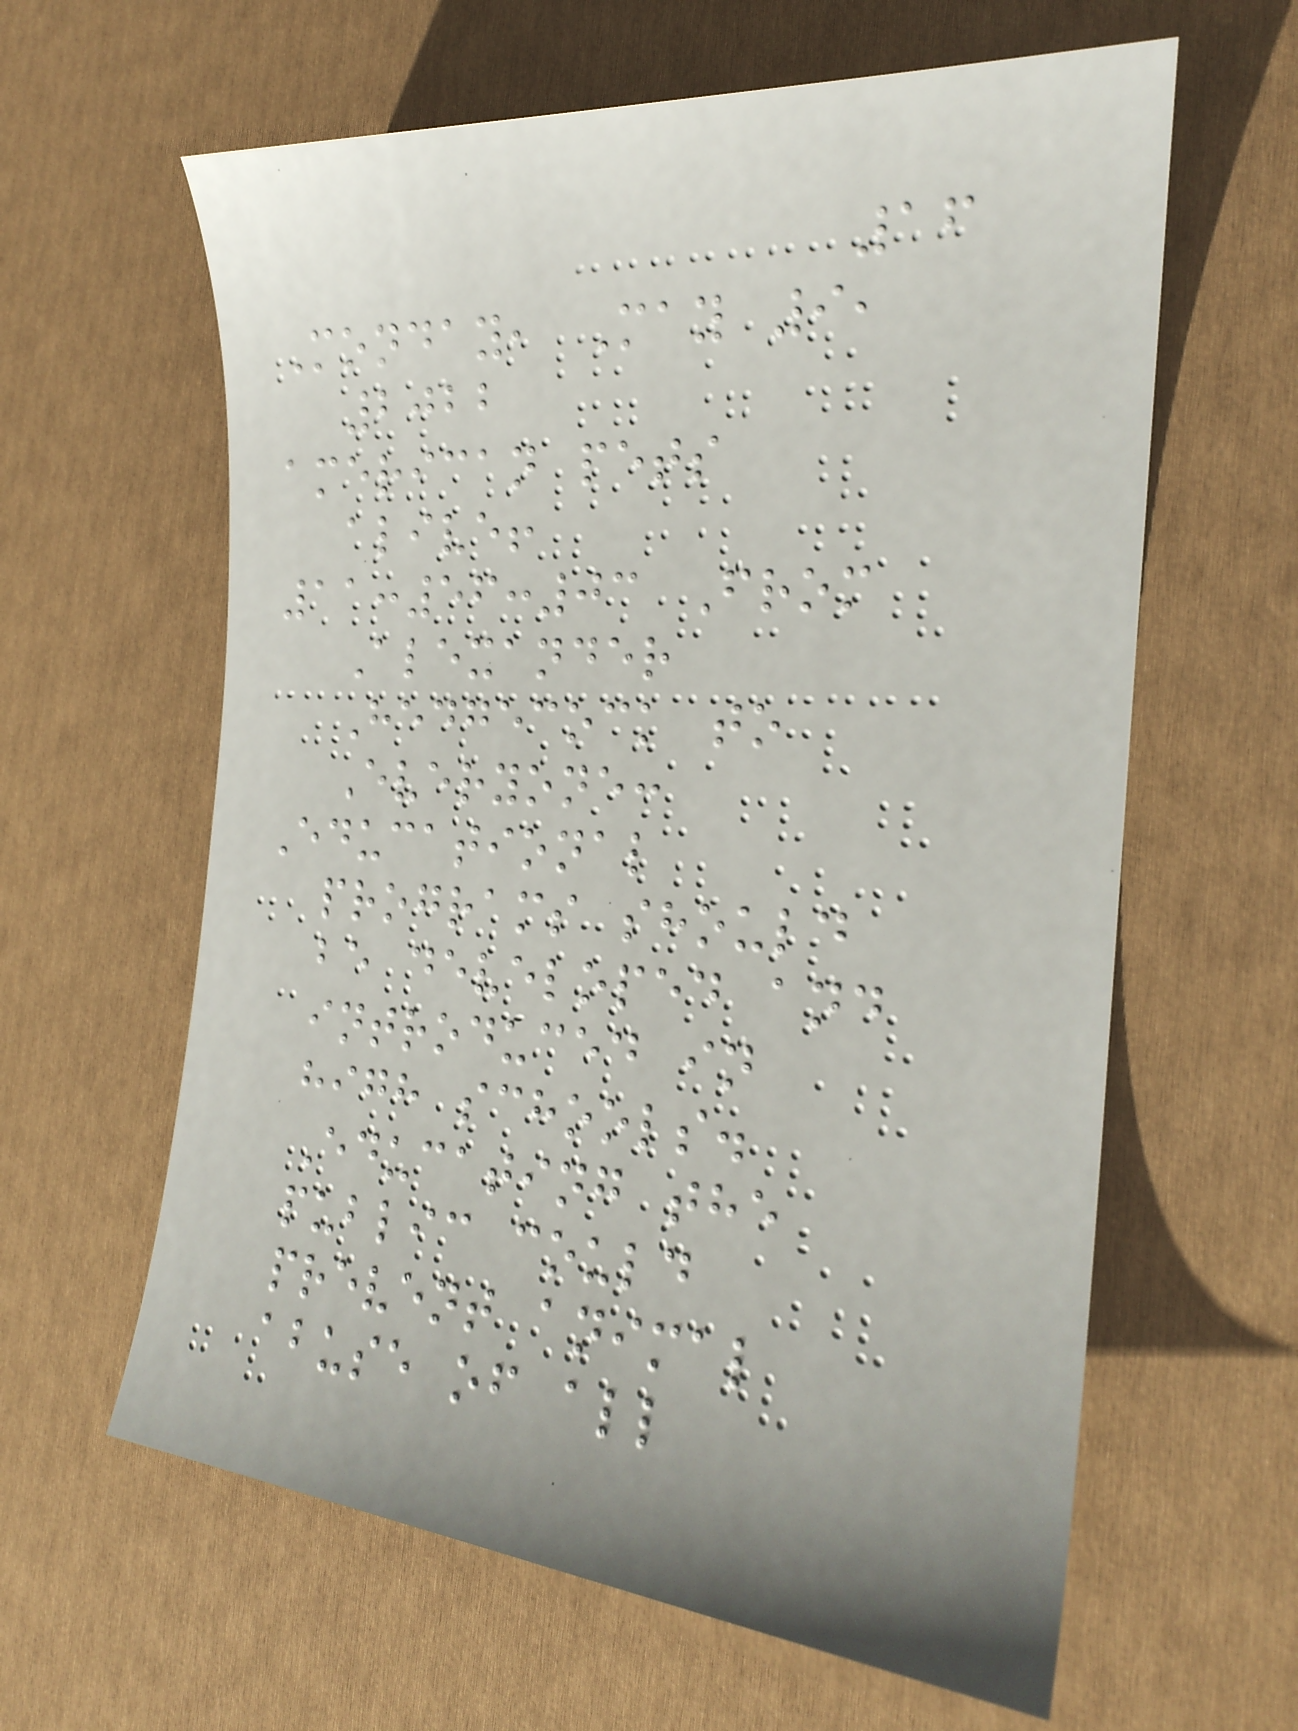16
Monday, May 9,
2022
american pets
alive!
11:56:03 From
Alexander
Hedgecock to
Everyone:
Educational
programs should
be developed and
introduced in
high schools.
Educating the
public could
prevent animal
abuse of all
